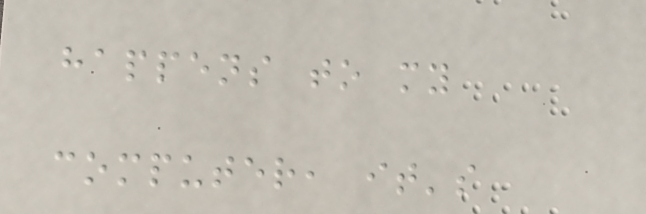happens to my
computer, it's
